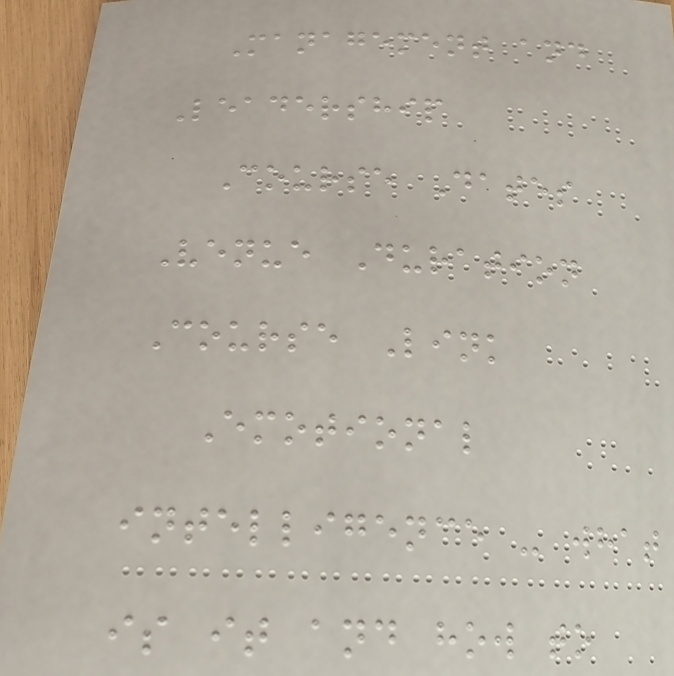Management and
Leadership
Course Dates
Venue Duration
Course Link
Emotional
intelligence - what
is it and how to
